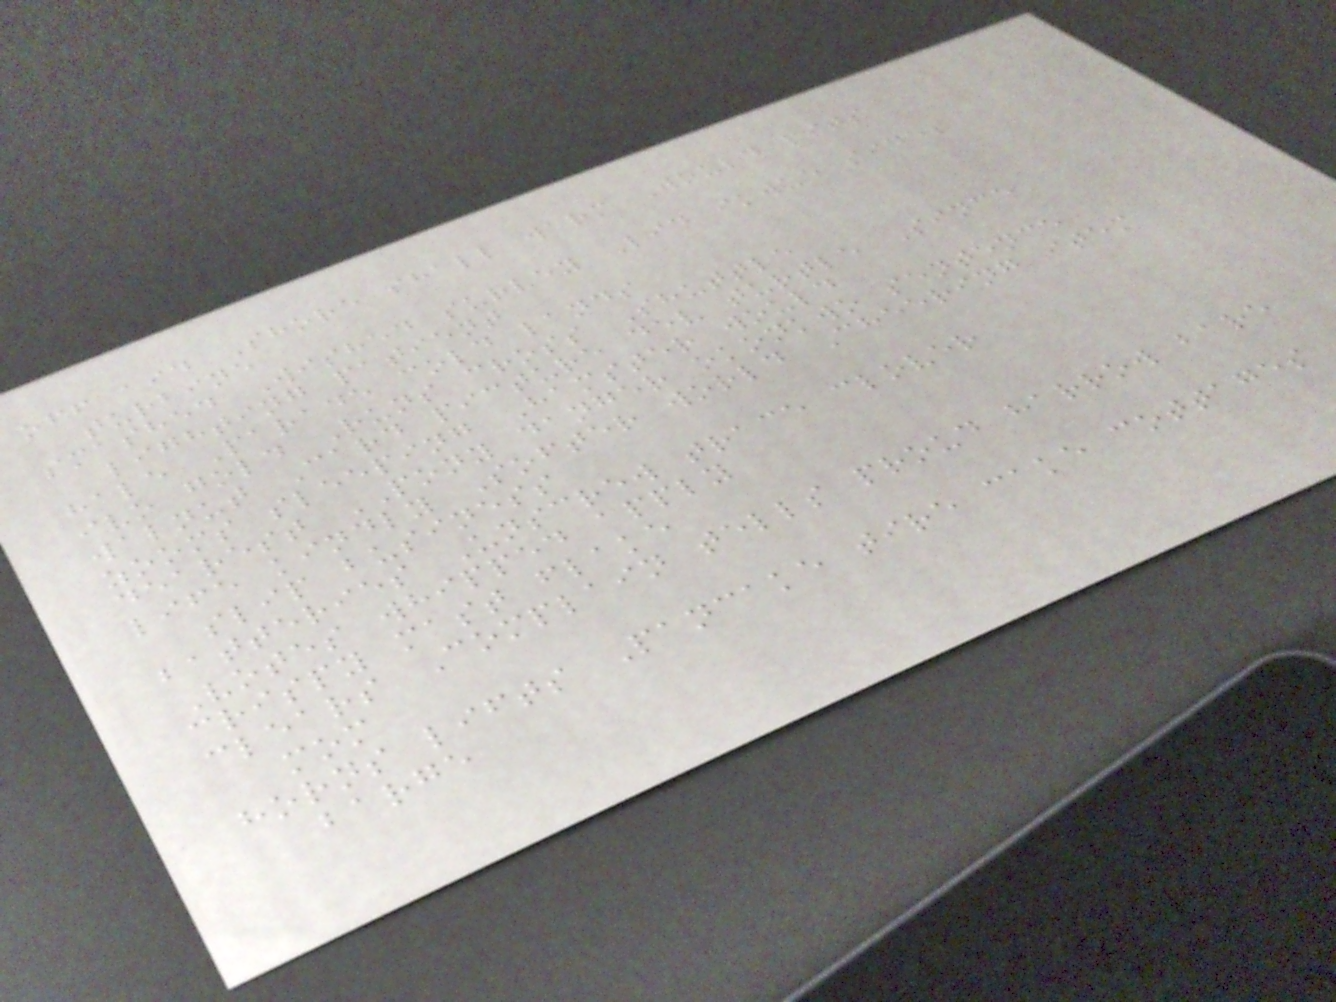off aid Shore shall warm Would pits
turbine
smashed Wished survey Lid ikwue sides
lighting patient
hale Parade cold lands
ivo gold Runs cross Shuttle
walnut Card picture dev turtle Since
zooms sleeping Hamster would
dearest PONY danger okonkwo sentence
life kindly Softer world Cheering item
slip business
batteries Unscrew trace clover
Votes whipped apply
crispy mast flake
clears Complain tells proud harrow bare
mom
horns lifts Pancake tire cake cottages
barge
